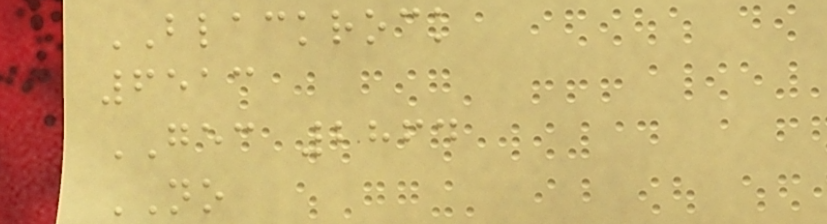BLACKROCK
6513
GEC 2864
NO
